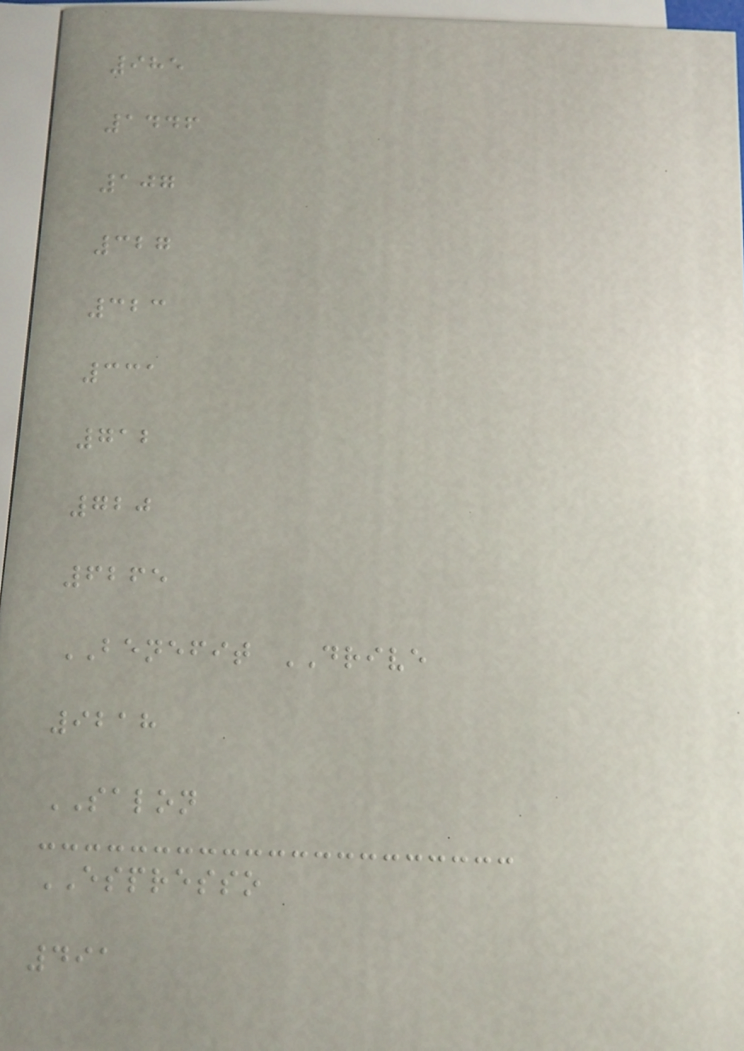985
1446
107
327
323
331
712
720
6265
BENEFIT DRIVE
9218
SALON
ESPRESSO
491
